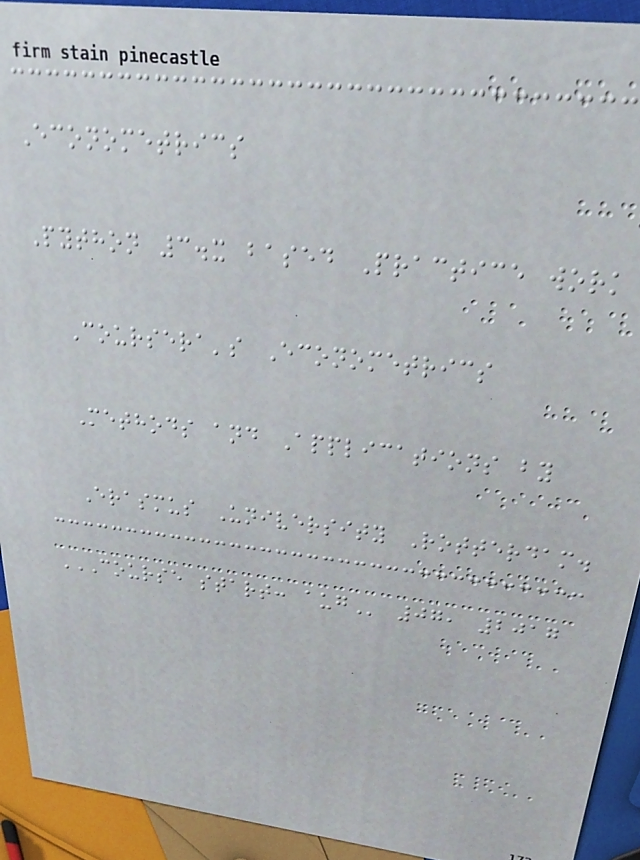Econometrics
Python 3.x based Practice work
Coursera's Econometrics
Methods and Applications by
Erasmus University Rotterdam.
COURSE START: AUG 07, 2017
